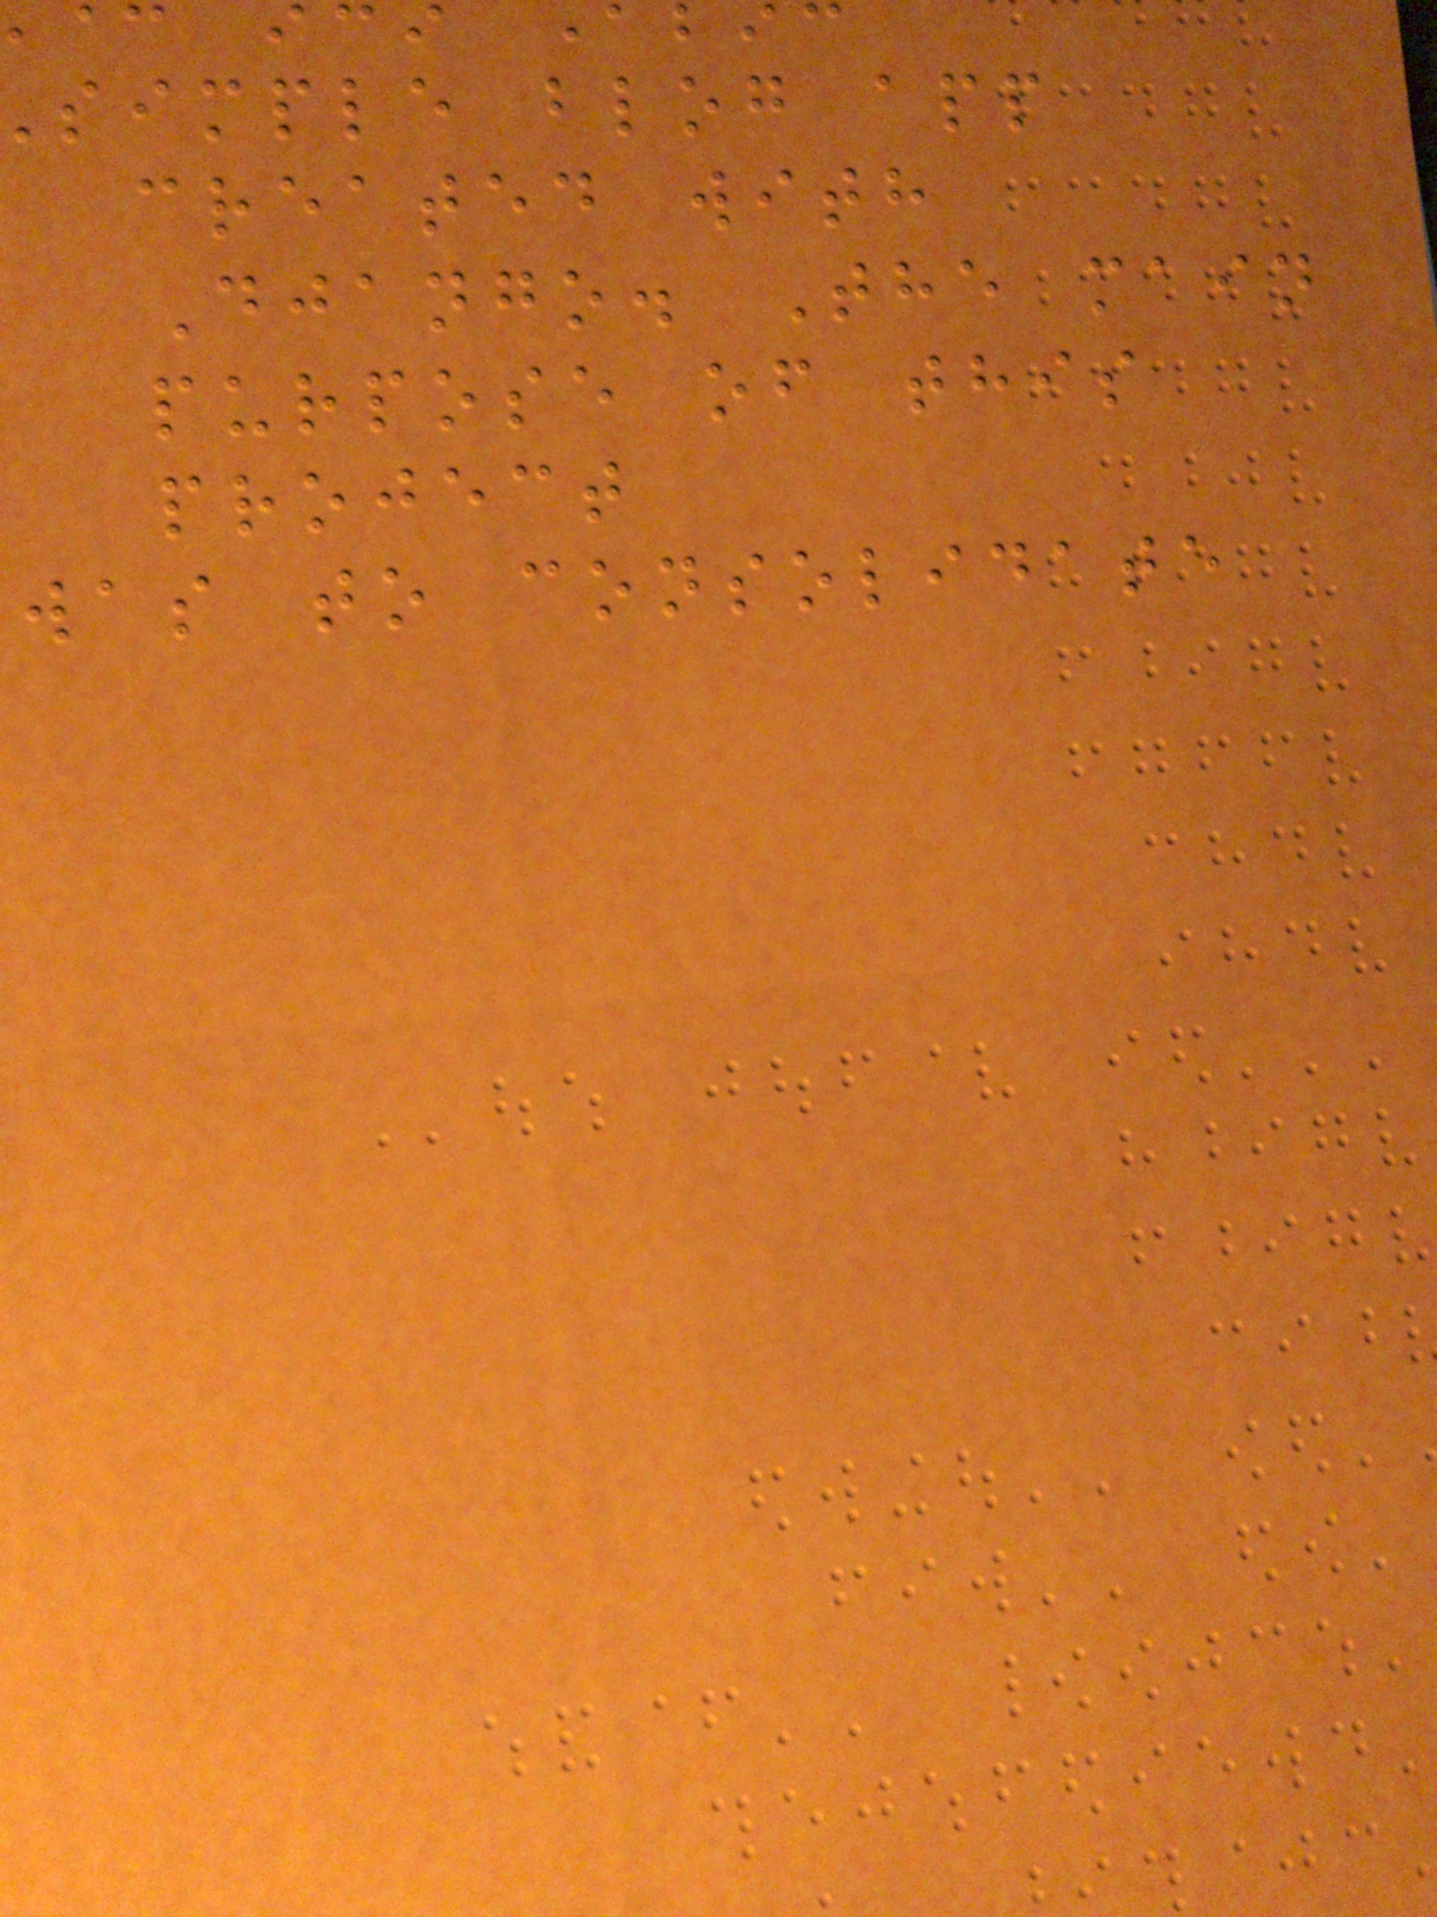simple blog app
created with
Django. The main
purpose of this
project
was to consolidate
